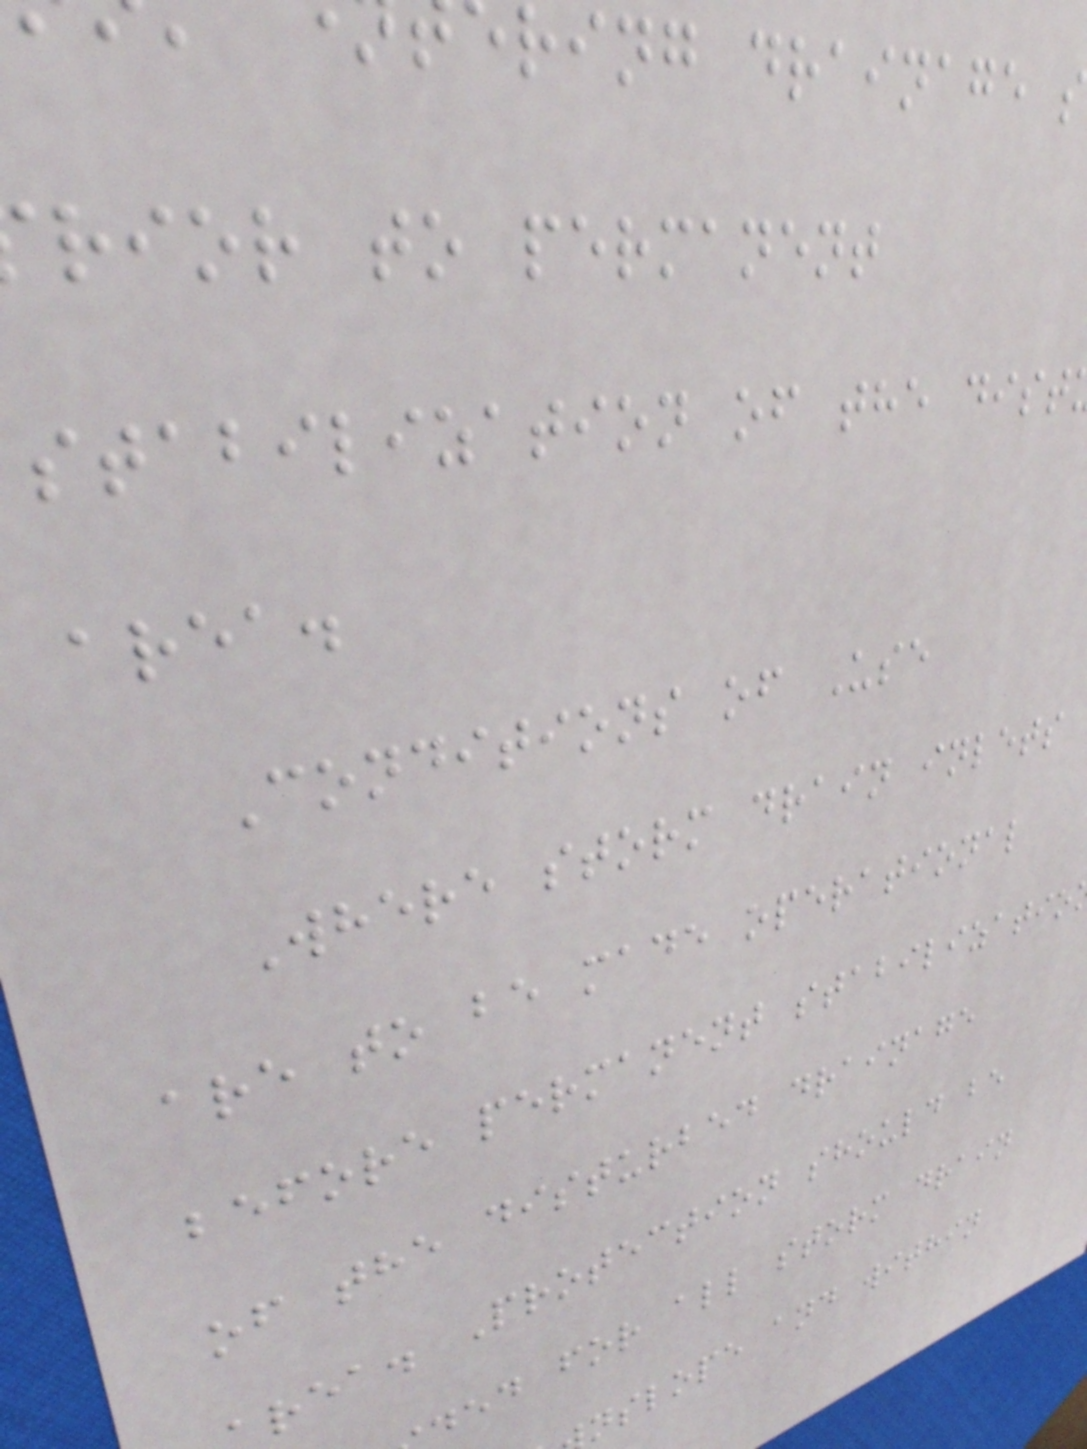ring drainage
rior to permanent
stabilization of the dist
area.
Conditions of Use
Where storm drain inlets
are to be made operational
before permanent stabilizatio
of the disturbed drainage
rea. Protection should be
ded for all storm drain
nslope and within
